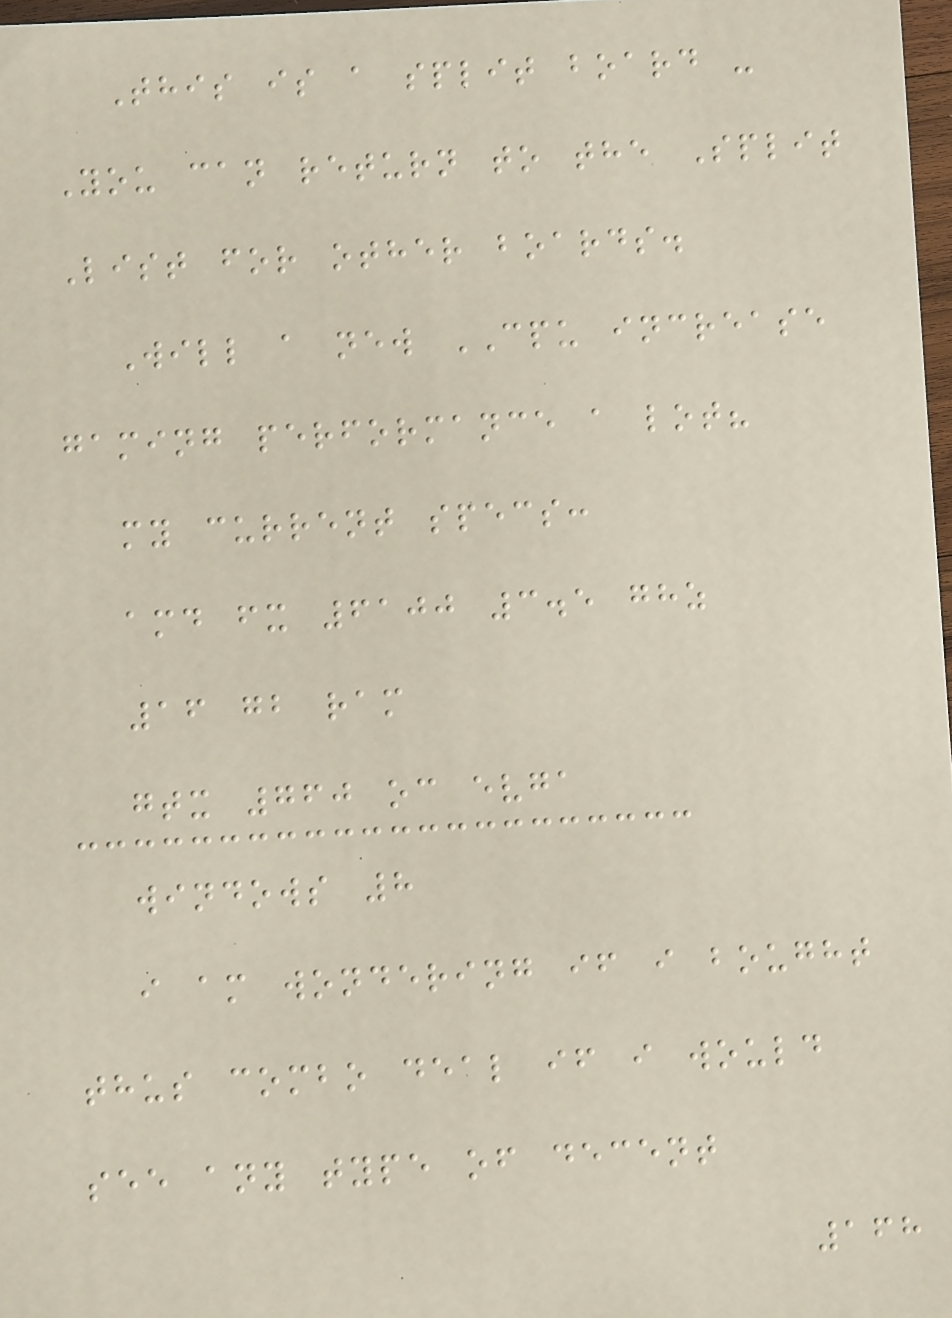This is a split board -
You can return to the Split
List for other boards.
Will a new CPU increase
gaming performance a lot?
my current specs:
amd fx 6100 3.5 ghz
16 gb ram
gtx 760 oc evga
windows 8
i am wondering if i bought
thus combo deal if i would
see any type of decent
168
